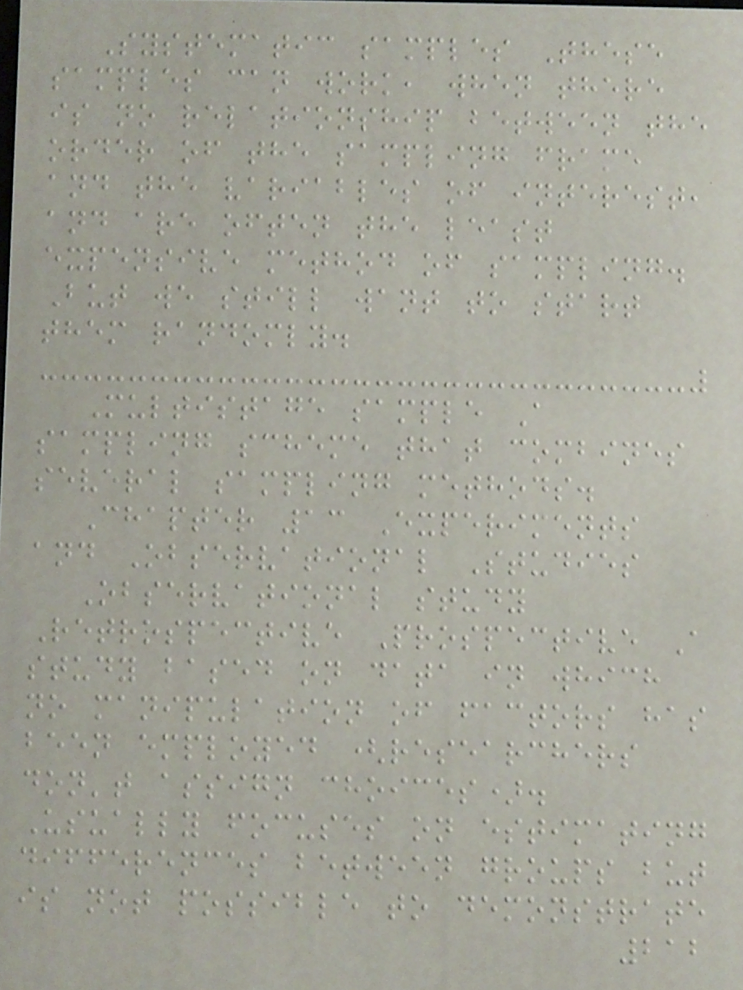Systematic samples These
samples can work, when there
is no relationship between the
order of the sampling frame
and the variables of interest,
and are often the least
expensive method of sampling.
But we still want to start
them randomly.
Multistage sample A
sampling scheme that combines
several sampling methods.
Chapter 13 Experiments
and Observational Studies
Observational study
Retrospective Prospective A
study based on data in which
no manipulation of factors has
been employed (researchers
don't assign choices).
Usually focuses on estimating
differences between groups but
is not possible to demonstrate
212
